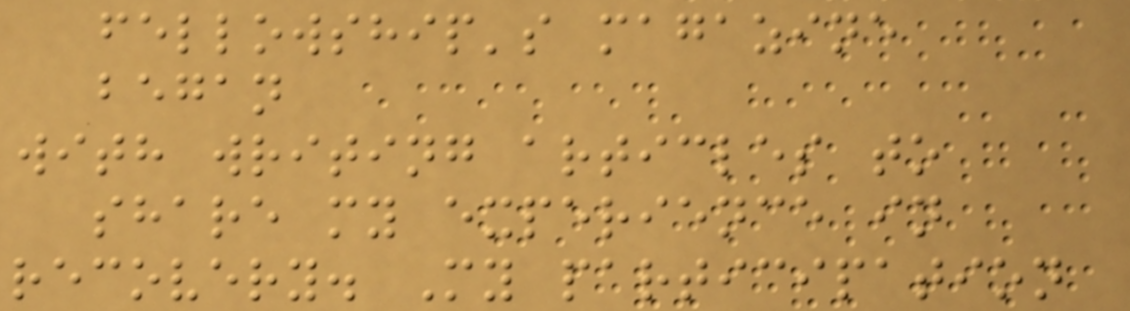fellowship's magazine
began
with writing articles to
share my experience in
recovery. My participation
